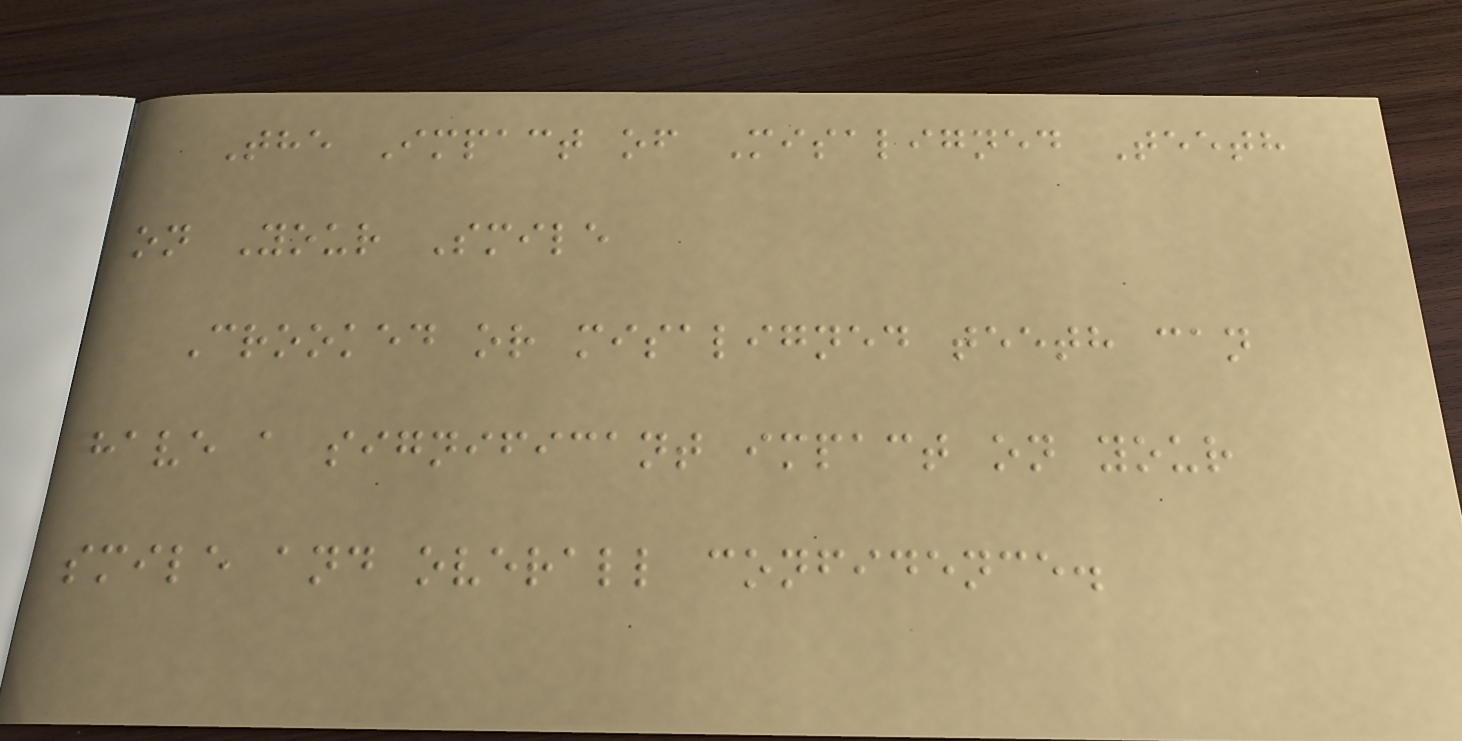The Impact of Misaligned Teeth
on Your Smile
Crooked or misaligned teeth can
have a significant impact on your
smile and overall confidence.
